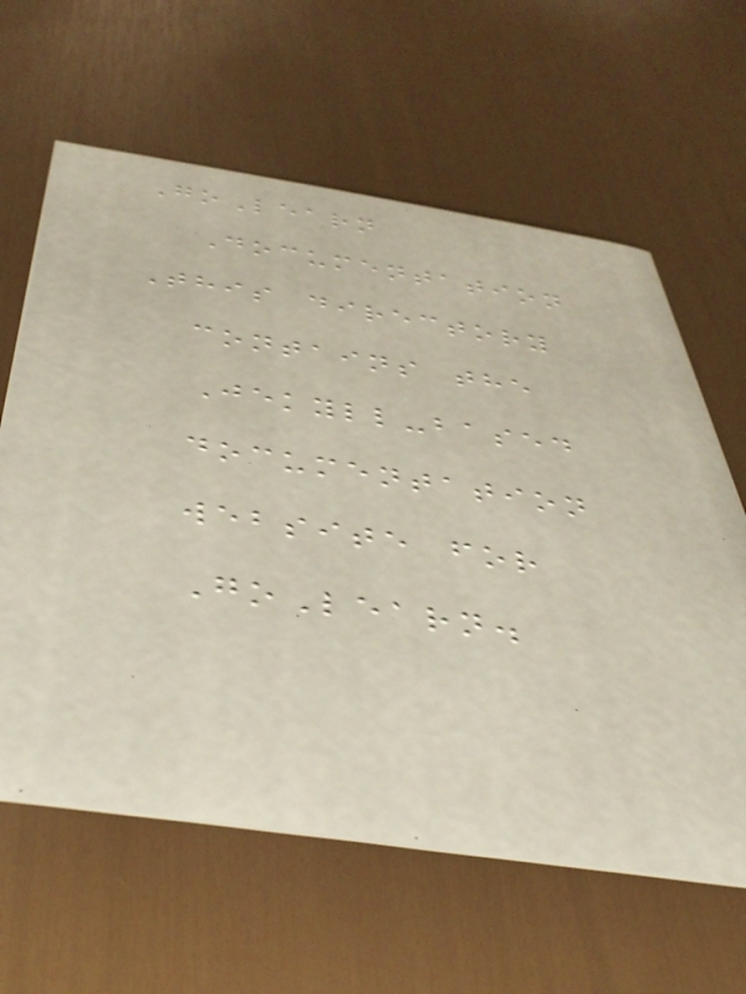GoLearn
Documentation
This directory
contains the
Jekyll-based
documentation
website for
GoLearn.
